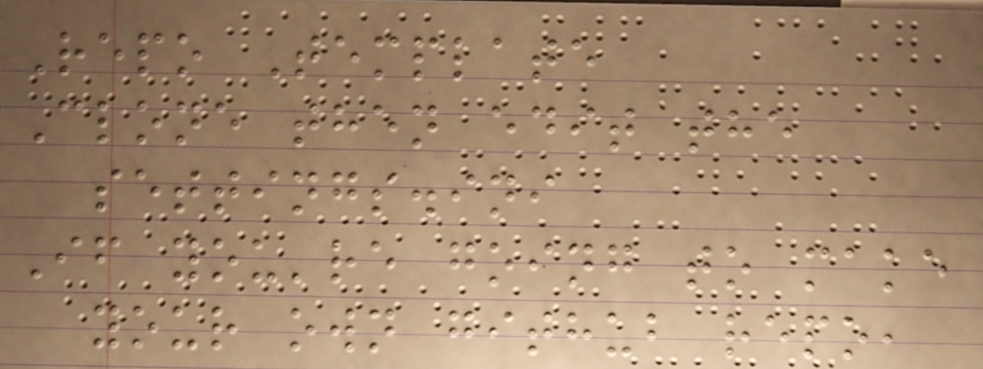Repo Template
Clone then edit the
settings.ini
If you're going to make
your own github repo,
